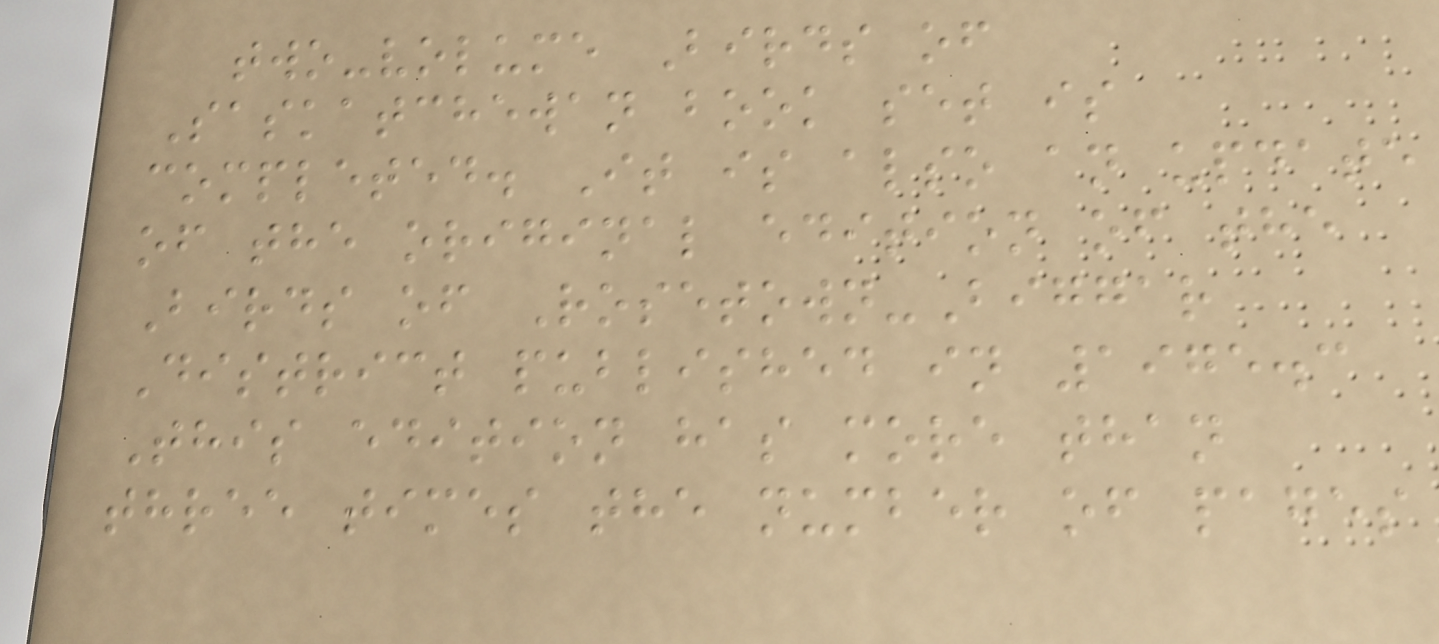two-volume Birds of
Saskatchewan book set is
completed. It is also an update
of the original edition of the
Birds of Rosetown-Biggar
District published in 1975.3
This edition has more than
three times the number of pages
